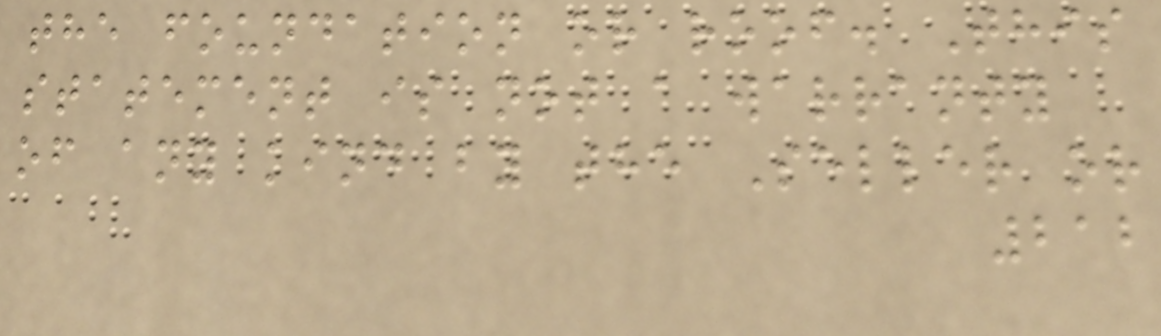the foundation or roof. This
statement is not a warranty
of any kind by the Seller or
212
